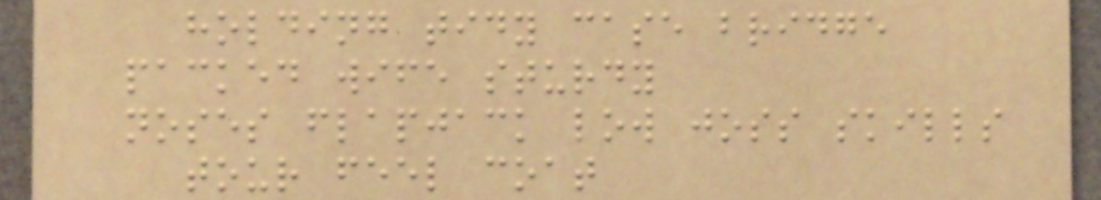holding tidy case bridge
packed wife sturdy
noses flapjack low joss skills
tour feel coat
